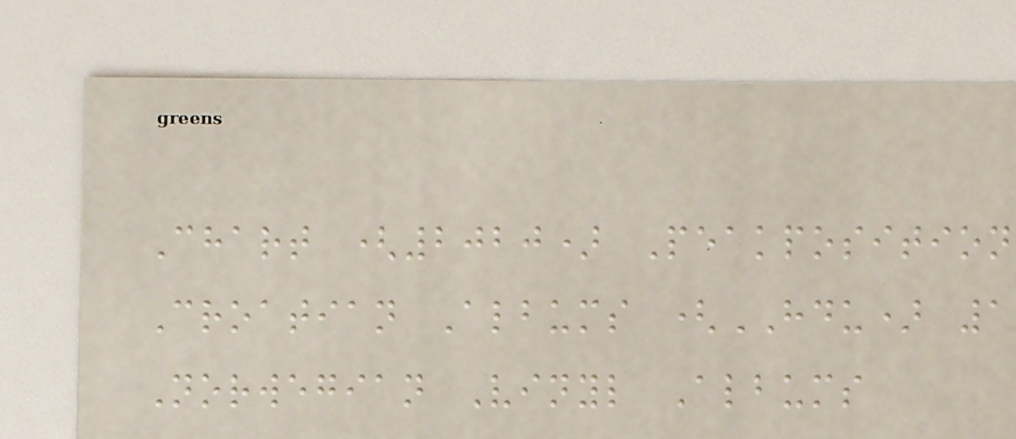Chart (2020) Peakposition
Croatian Albums (HDU) 1
Norwegian Vinyl Albums
